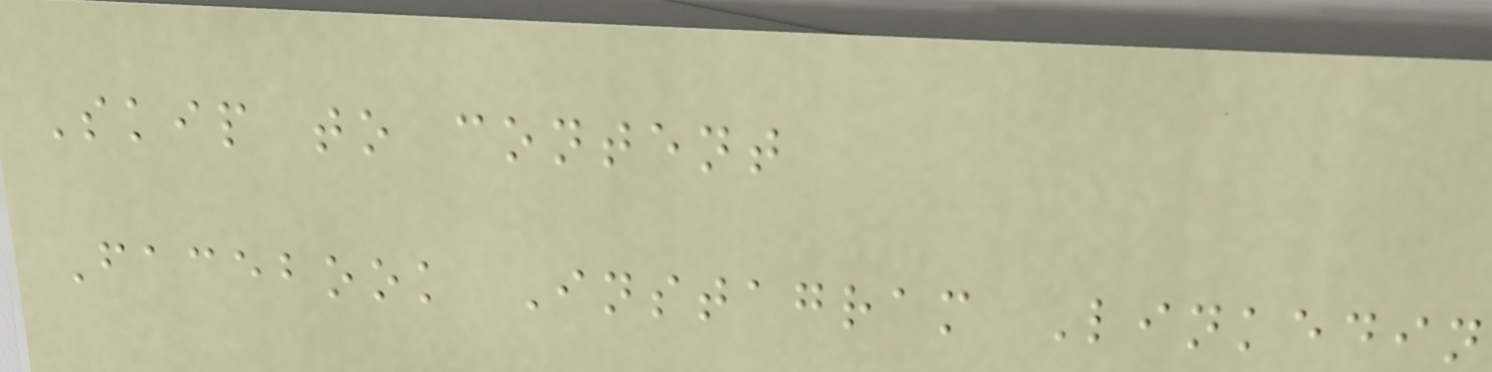Skip to content
Facebook Instagram Linkedin
